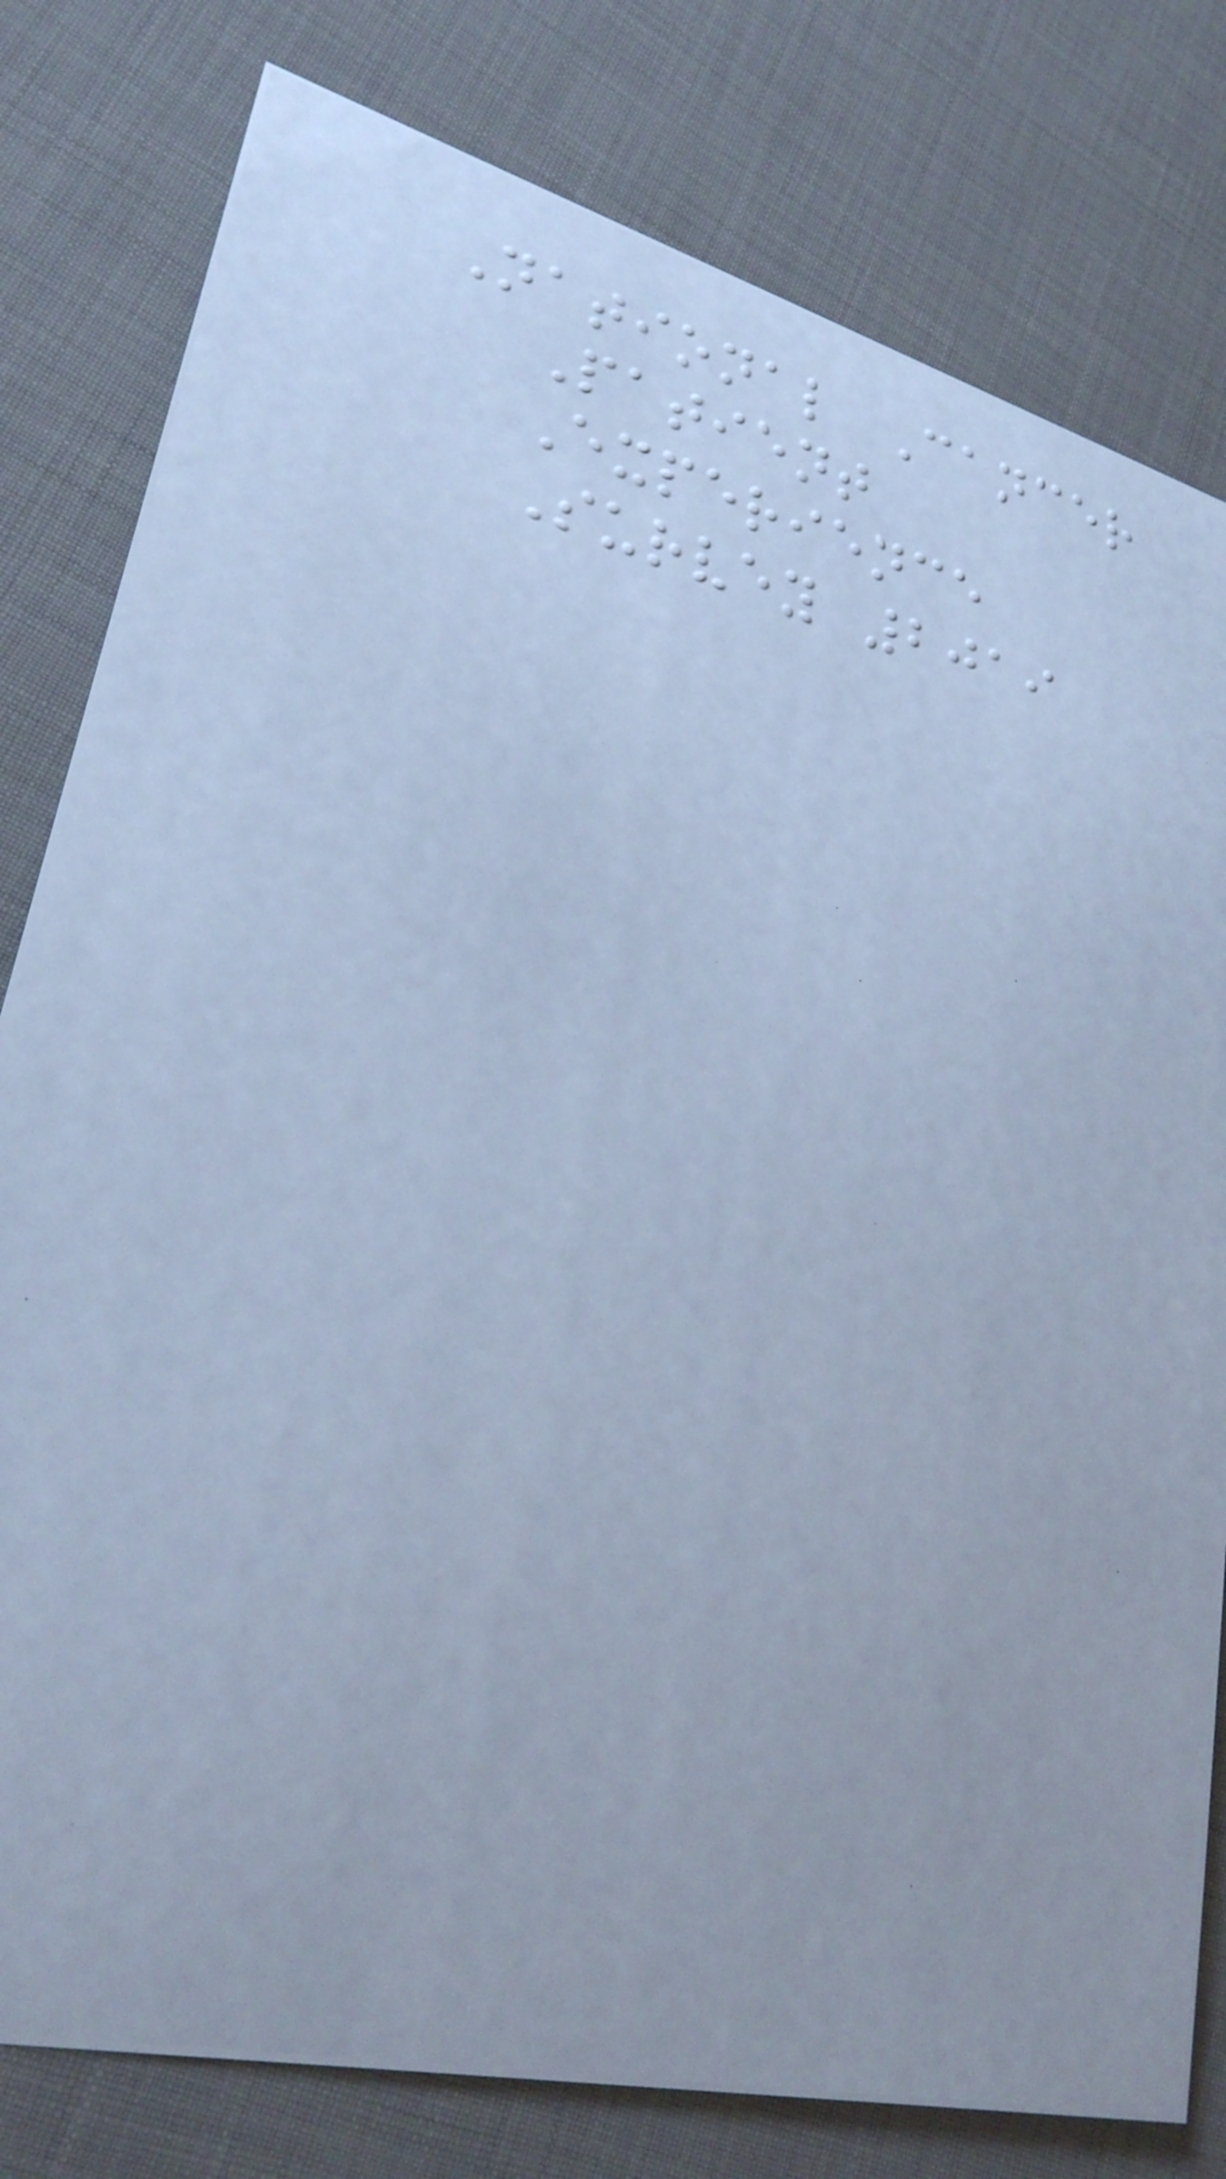National Cancer
Patient
Experience
Survey 2019
